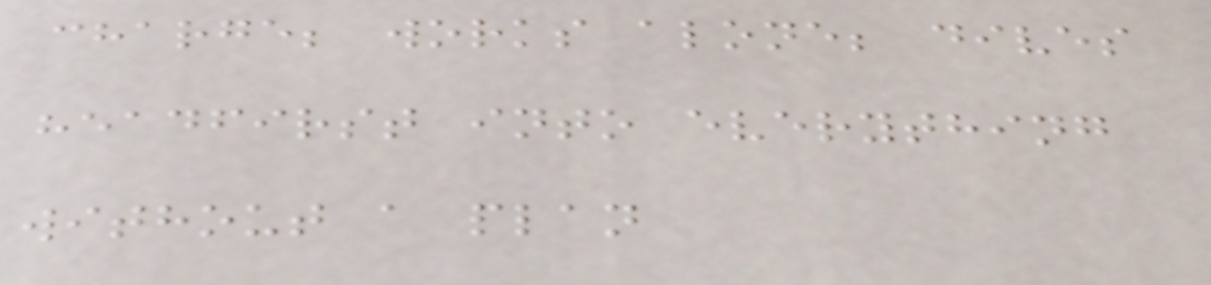charge; works alone; dives
headfirst into everything
without a plan
